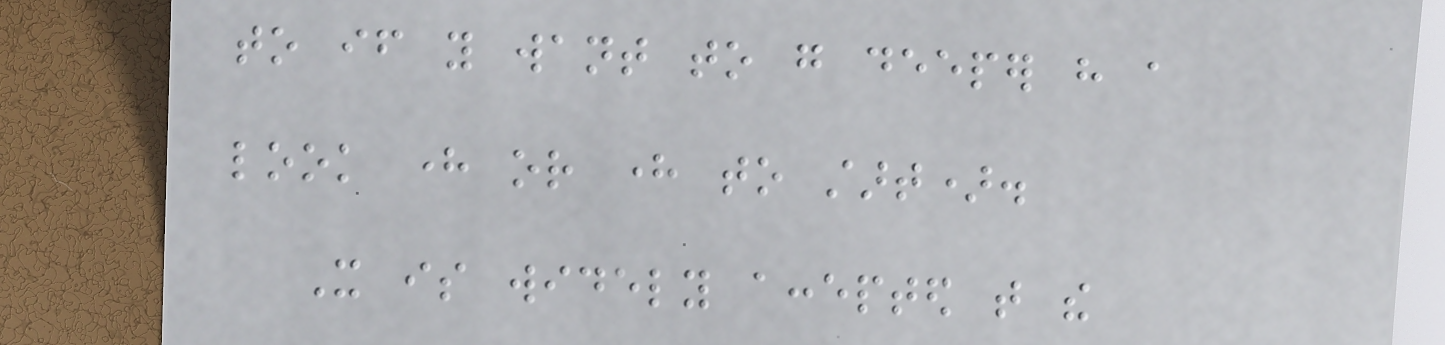to if you want to go deeper have a
look here or here to start).
It is widely accepted that the
